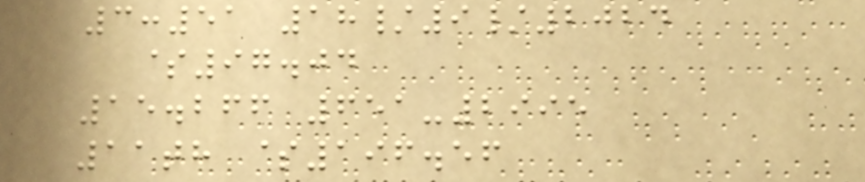3:51 18/9/2024
$97.04
15.266 651-2995
11th $196.56
